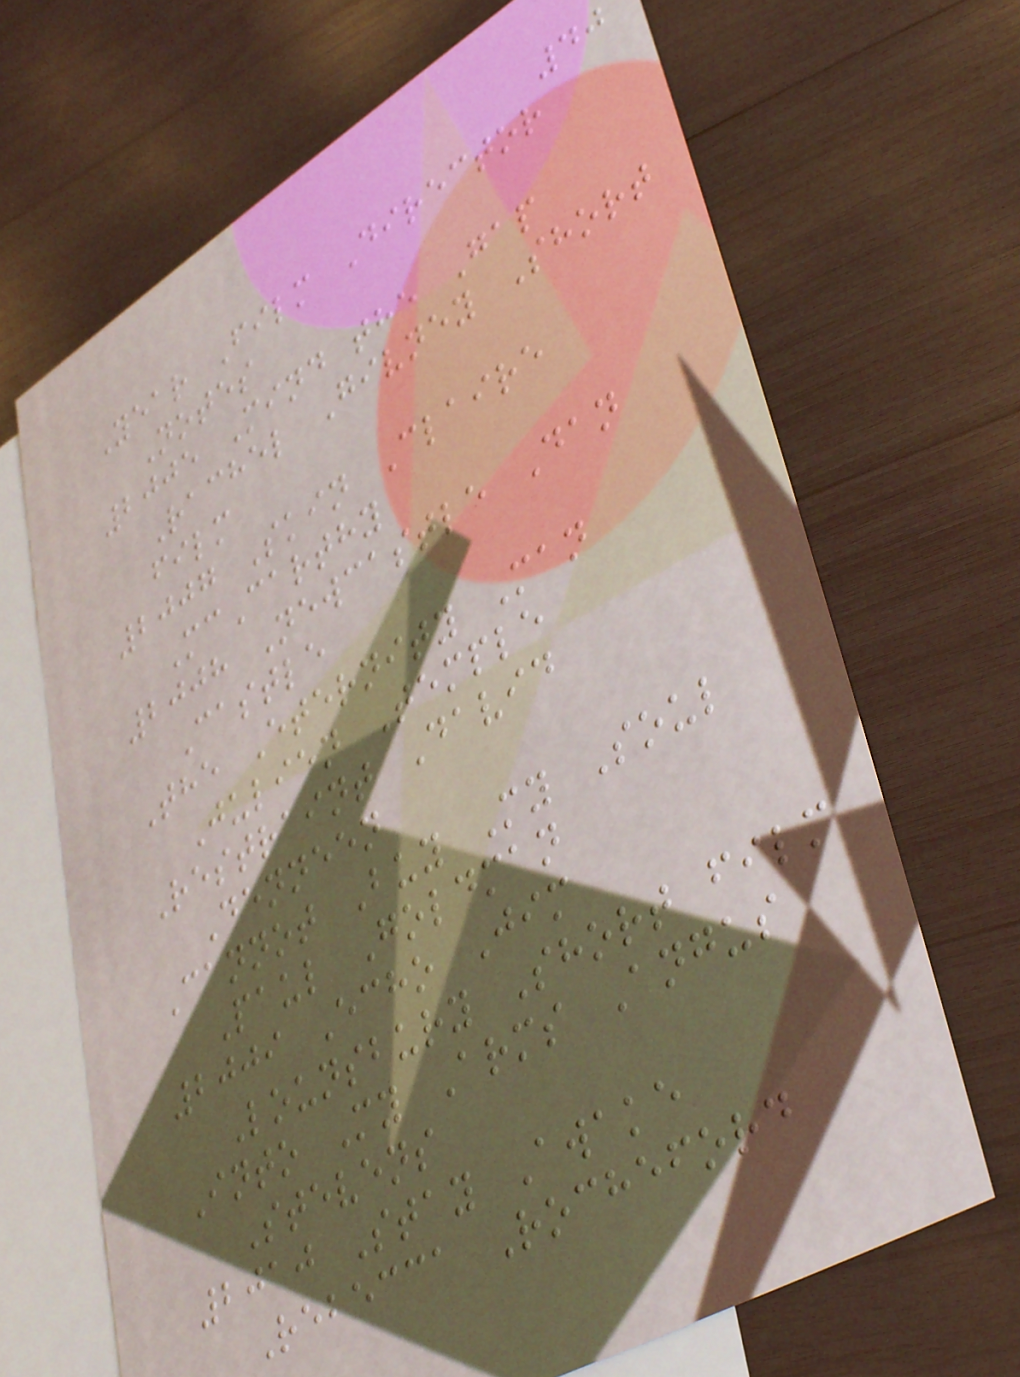40
Year Film Director
Notes
2005 Mind the Gap
Rachel Givney Short
film
2007 Skin Claire
McCarthy
2008 Newcastle Dan
Castle
The Eternity Man
Julien Temple
Restraint David
Denneen
Cannot Buy My Soul
Paul Goldman
2009 Echo Jim
Lounsbury Short film
Into My Arms Angus
Stevens
2010 Stay Awake
Rebecca Rocheford
